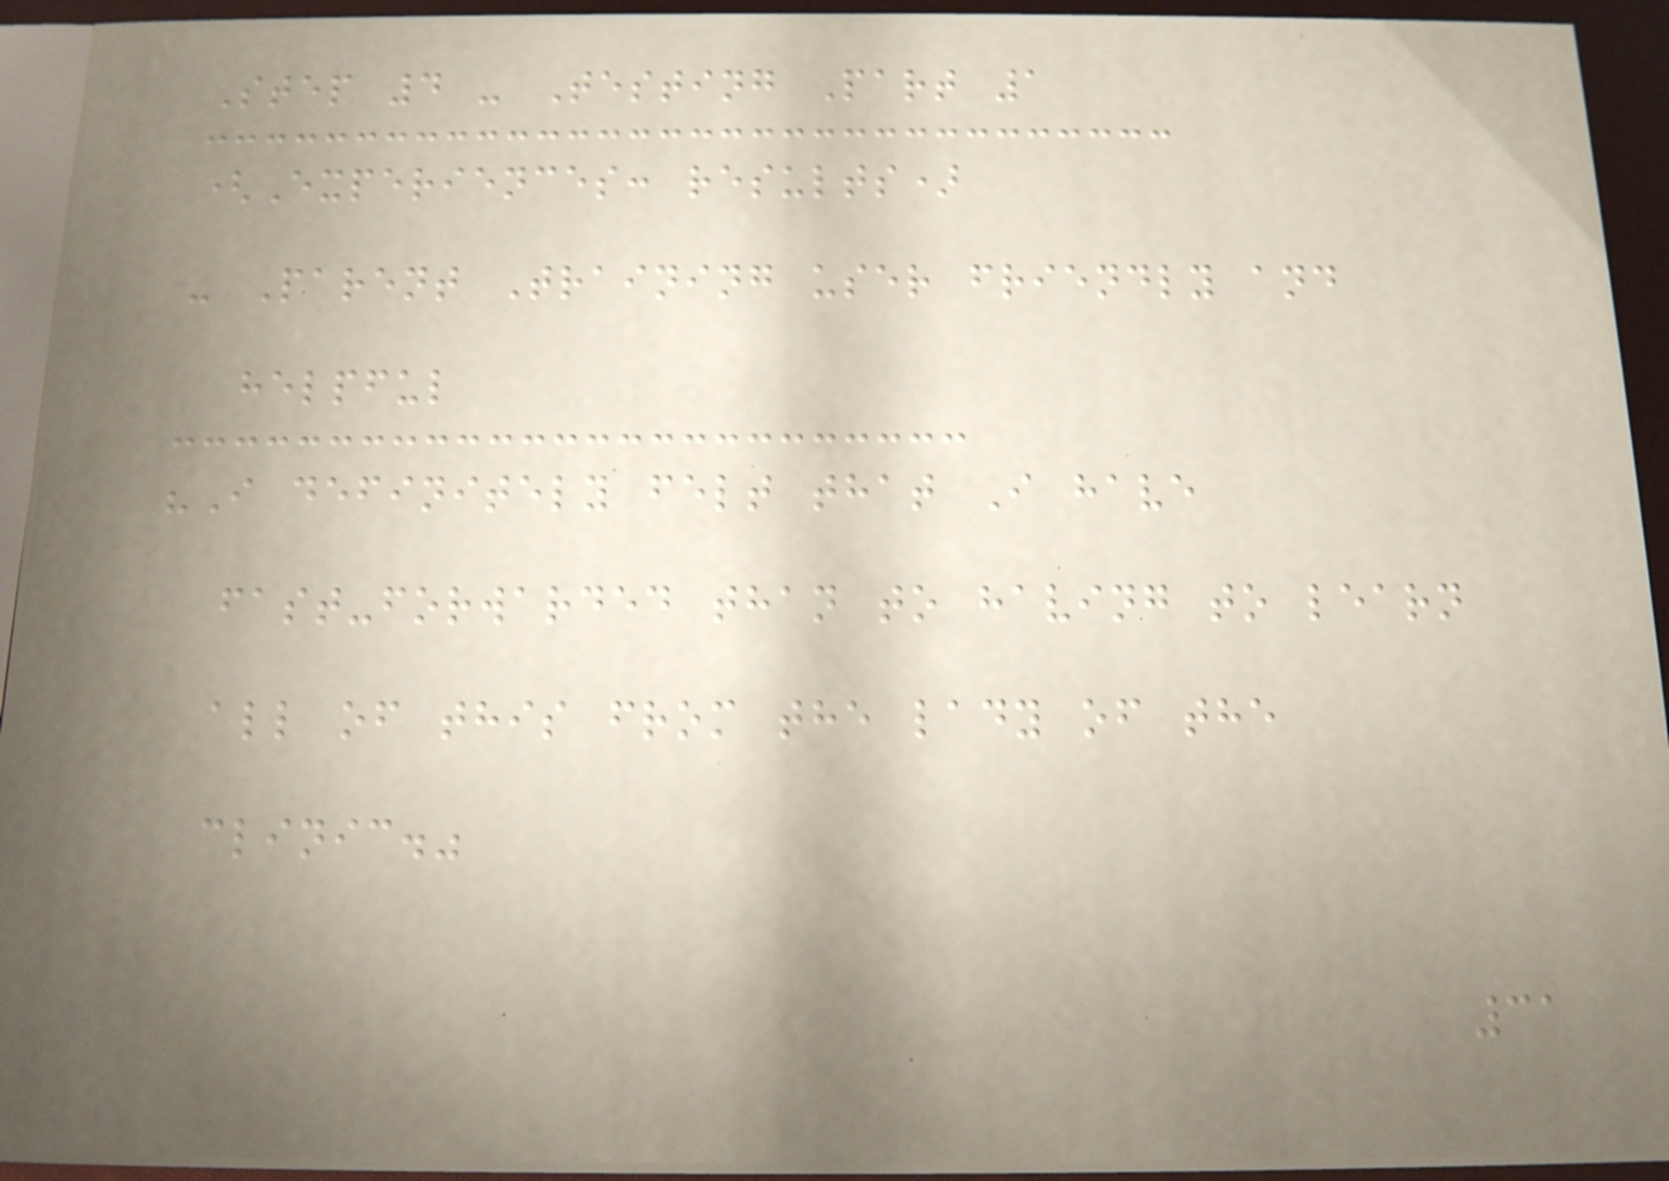Step 4 - Testing Part 1
(Experiences: results)
- Parent Training user friendly and
helpful
"I definitely felt that I have
fast-forwarded than to having to learn
all of this from the lady of the
clinic."
31
